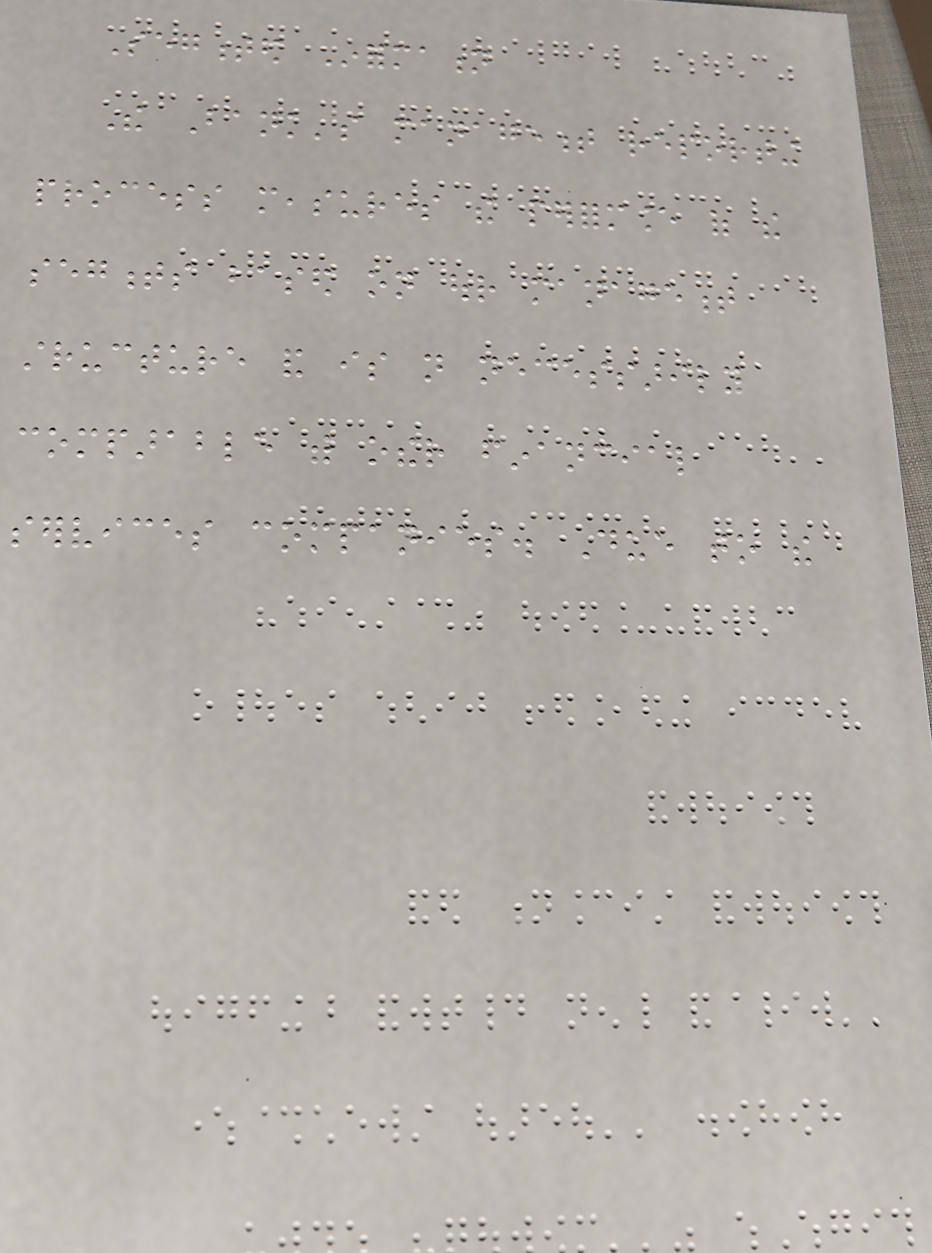Segmented Information
The Bank's management reporting
process measures the performance of the
segments based on our management
structure and is not necessarily
comparable with other financial
services companies. Due to the
